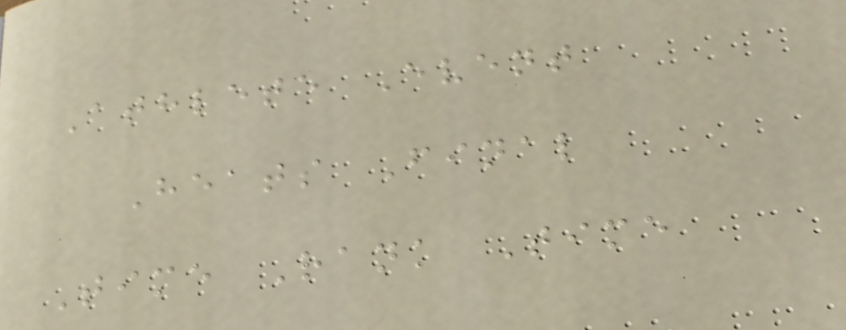Athlete Event
Heats Final
Time Rank Time
